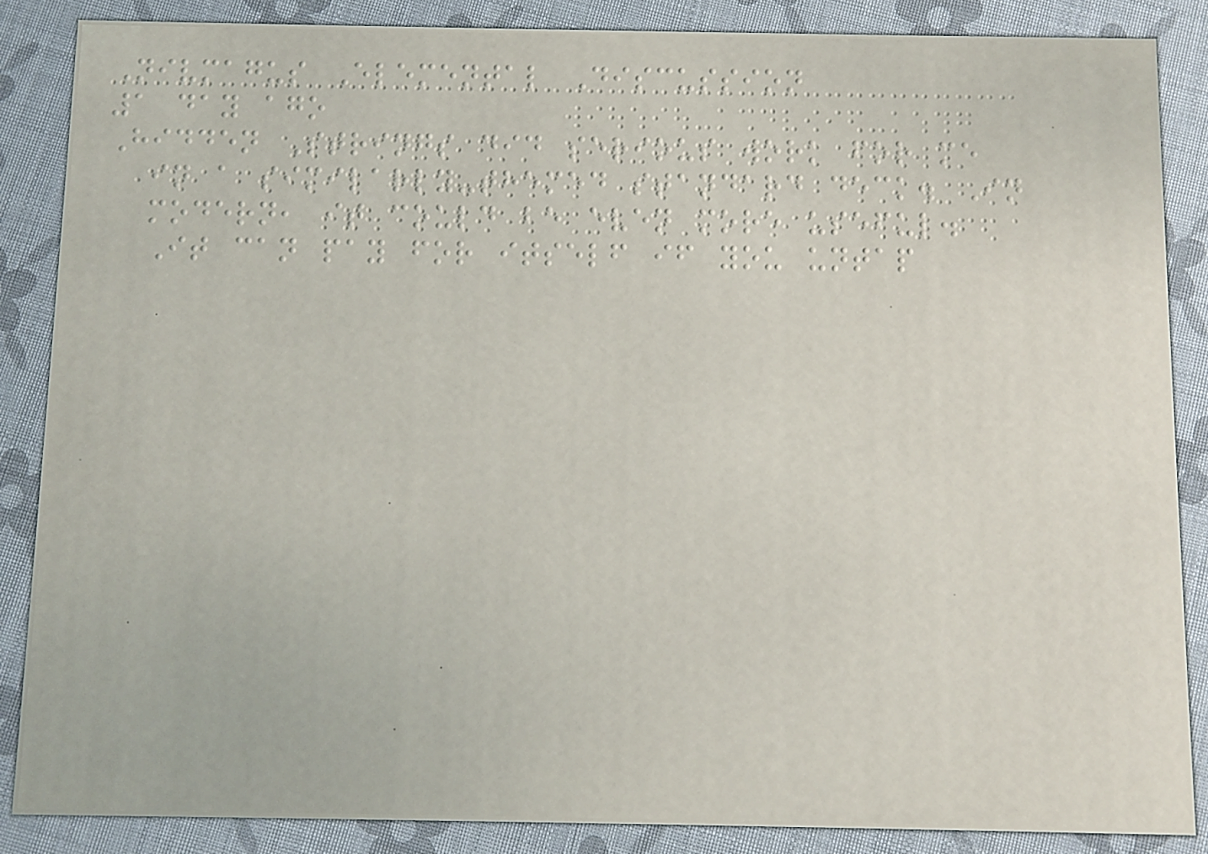Nivmagus Elemental Discussion
1 day ago
Hidden Strings did serious work for me
in a similarly-themed standard deck. In
modern, it could be even more useful.
It can pay for itself if you untap
